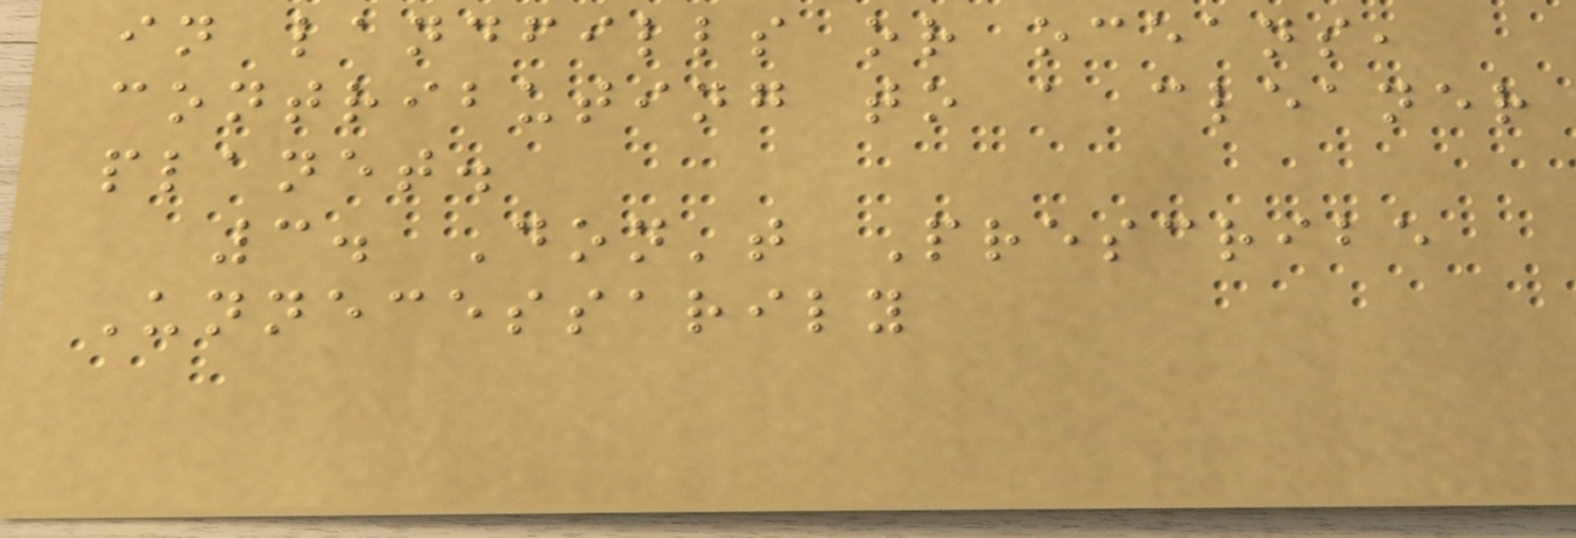in landfills or oceans,
contributing to a cleaner
planet.
3. Don't Prescribe
Unnecessarily
